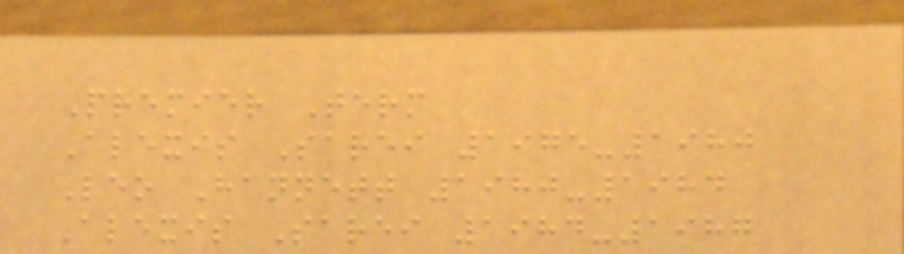Premier Term
Alexis Sarei 1975-1980
Leo Hannett 1980-1984
Alexis Sarei 1984-1987
